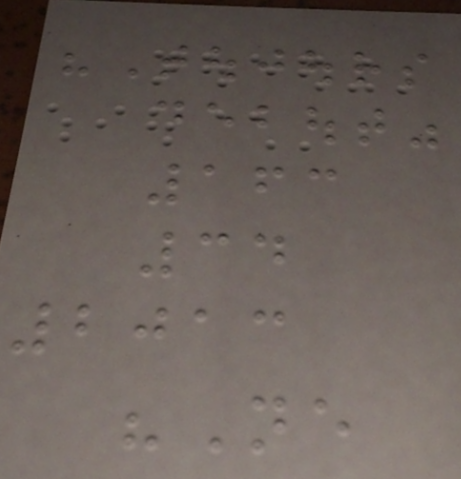"Toujours
debout"
163
34
2013
"Ne
